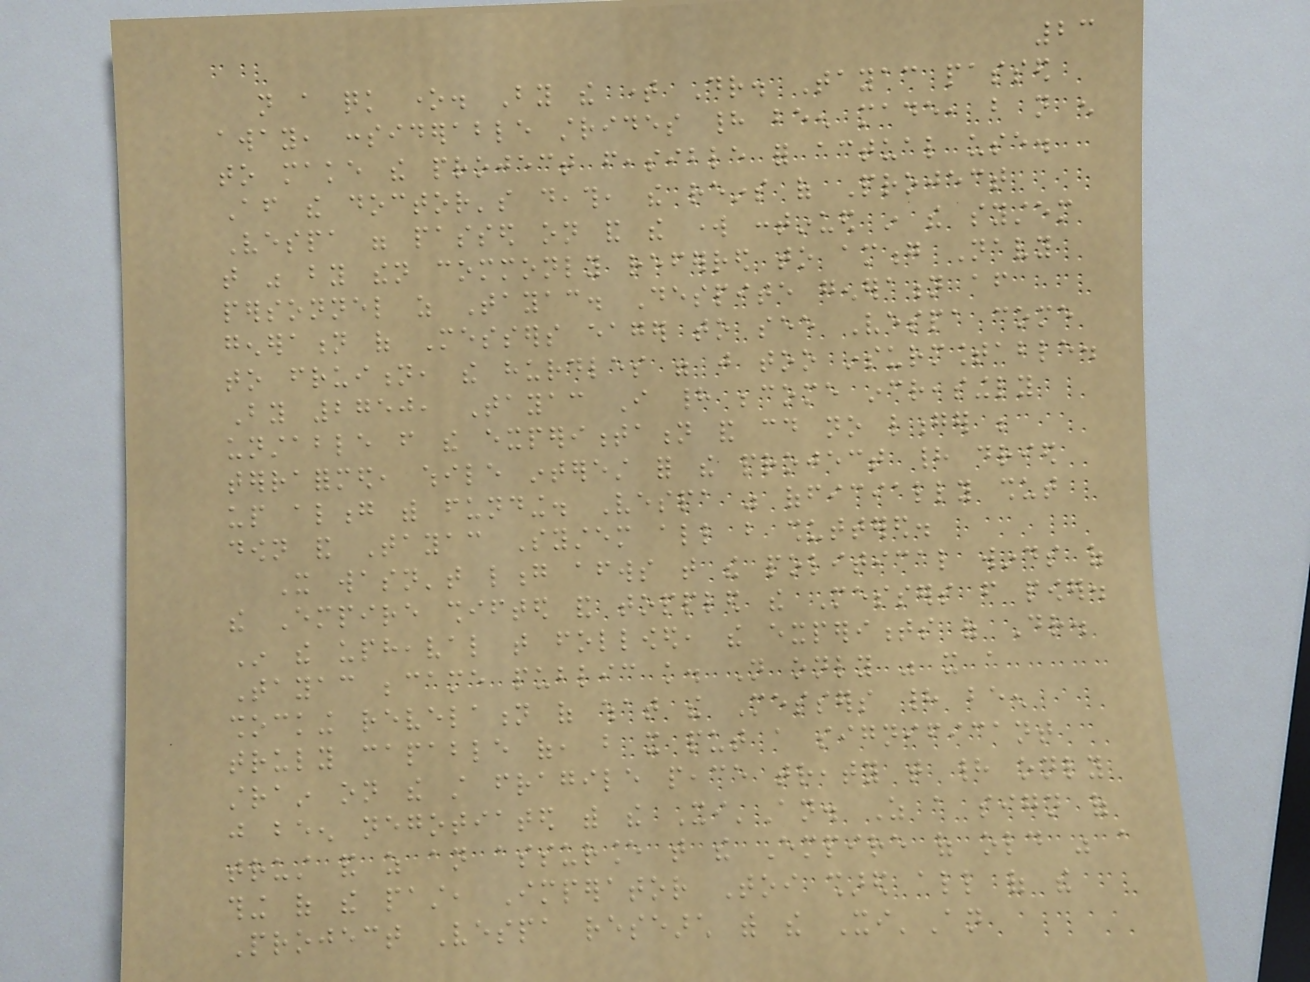23
not a quick one. By the time Dr. Tayac passed
away, considerable strides had been made, but not enough
to make the project feasible for actual use.
After the doctor's death, the reins of Project
Vespa were passed on and the work continued in the system
that was by then commonly referred to among Navy
personnel as Tayac. Despite generation after
generation of Messers eager to see Vespa come
to fruition, the hurdles were just too insurmountable.
By 2750, Tayac I had become increasingly
unstable from the experimentation and could no longer be
terraformed, while interest for the project had dried
up along with funding. Vespa was officially shut
down and Tayac System all but shuttered.
It wasn't long afterwards that the political winds of
the Empire shifted and toppled the Messers from power.
In the upheaval that followed, the experiments of Dr.
Tayac became public knowledge. Not only was it a
shocking revelation of what the Messers had been
truly capable of, but it put a significant
strain on the still fragile peace treaty that had only
just been negotiated with the Xi'An. As a sign of
trust and as an assurance that the Empire of old was a
thing of the past, Imperator Toi shared all of the
Project Vespa research with the Xi'An
